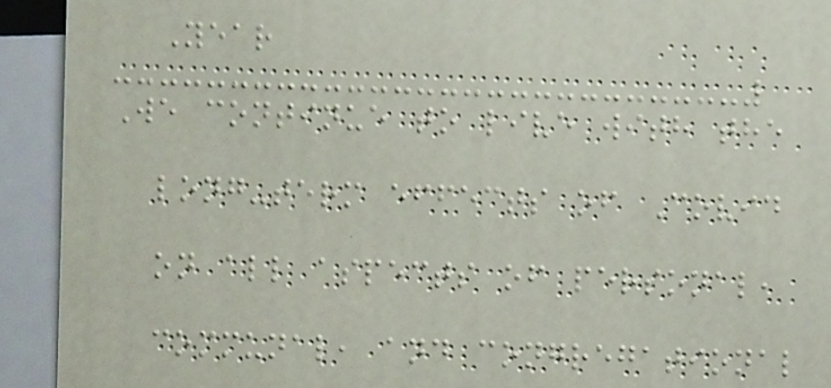Year
We continue to live with the
long-term effects of Covid
on all aspects of personal,
communal, and congregational
